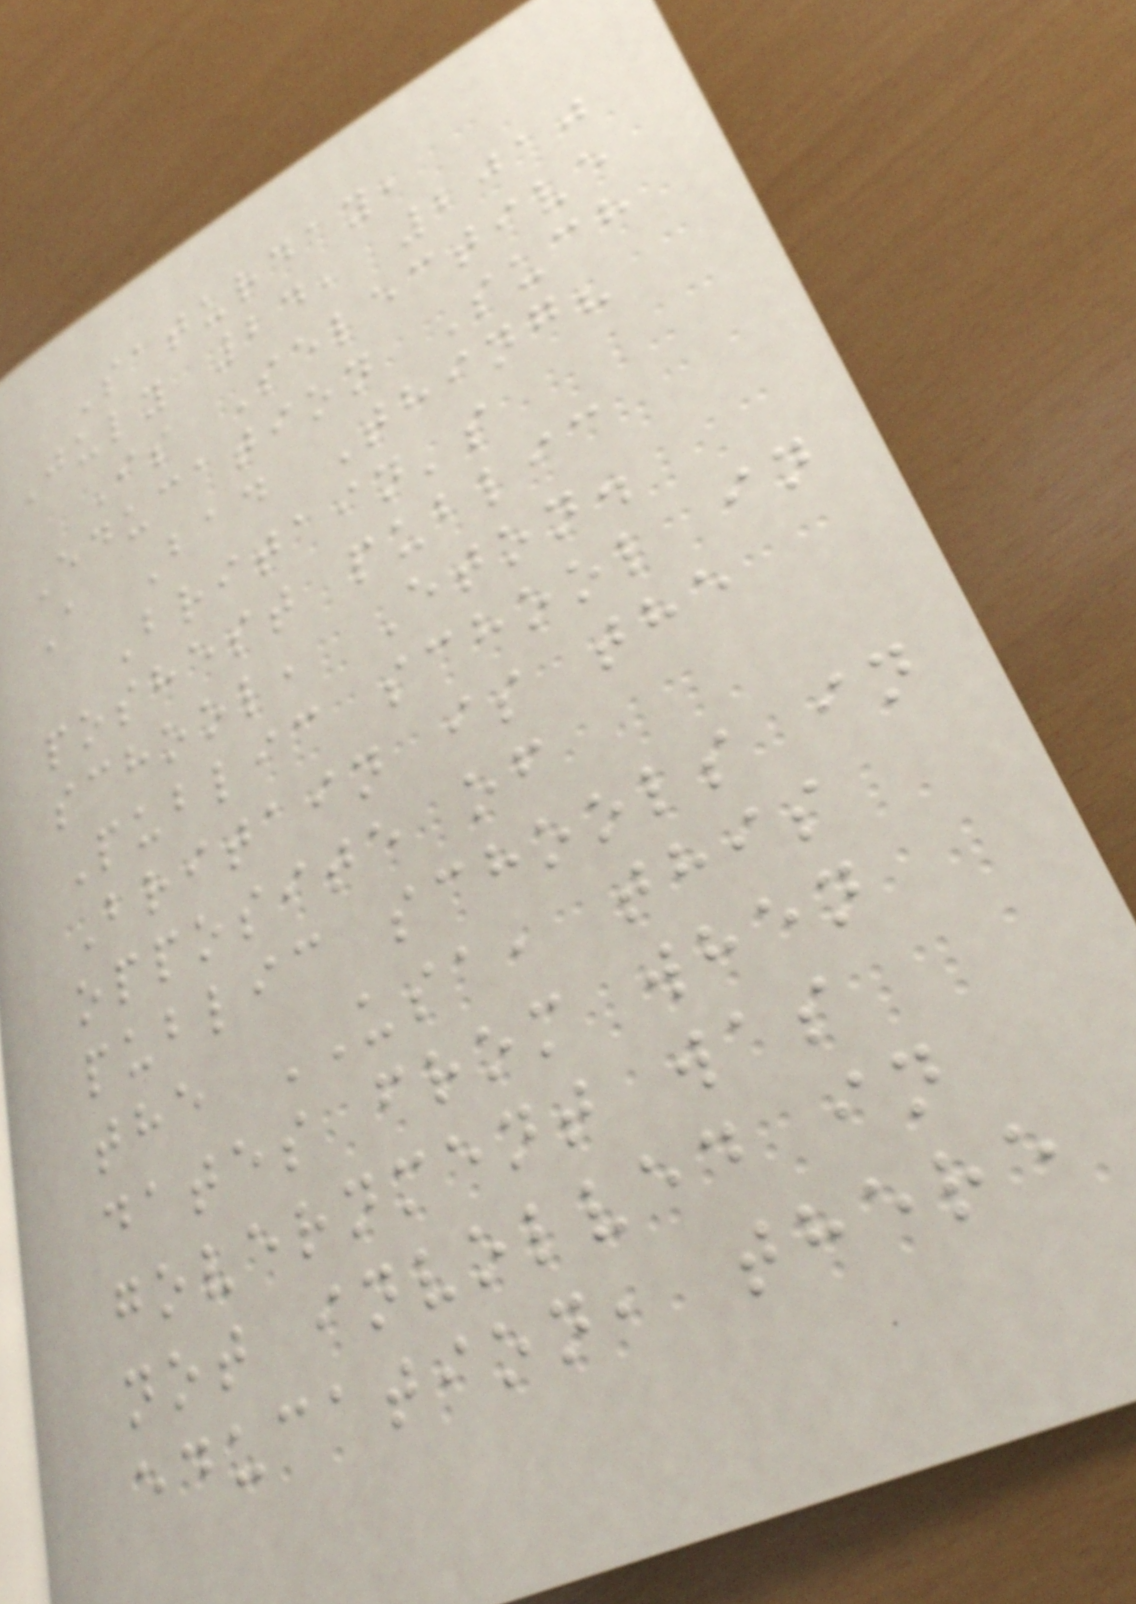Saturday,
July 24, 2010
Is Selective
Education Such
A Bad Thing?
Britain's
poshest public
school, Eton.
Public school in
Britain is the
opposite of
public schools in
the USA, this
dates from when
government was
not involved in
education, there
